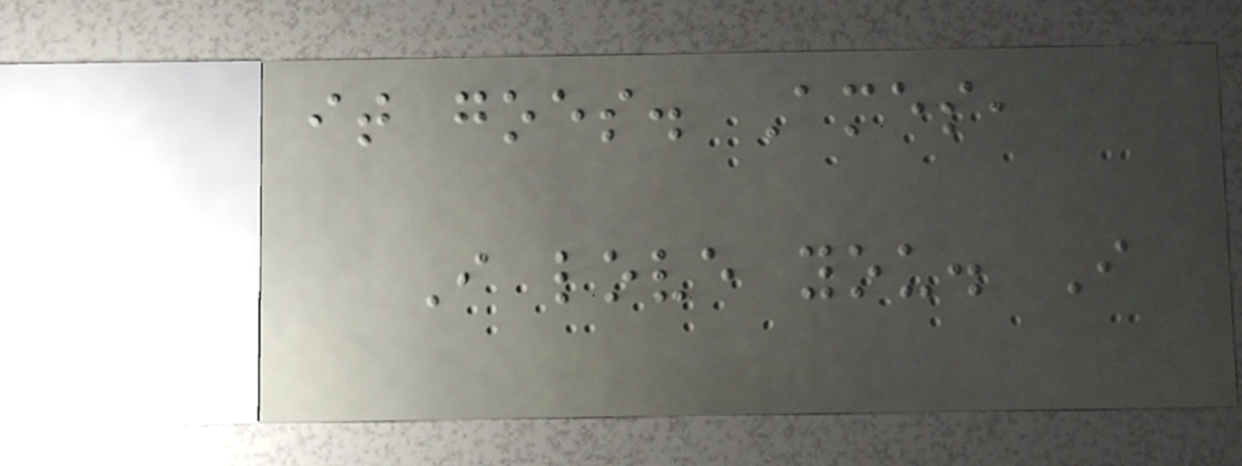it goes. Ames,
I love you. I
